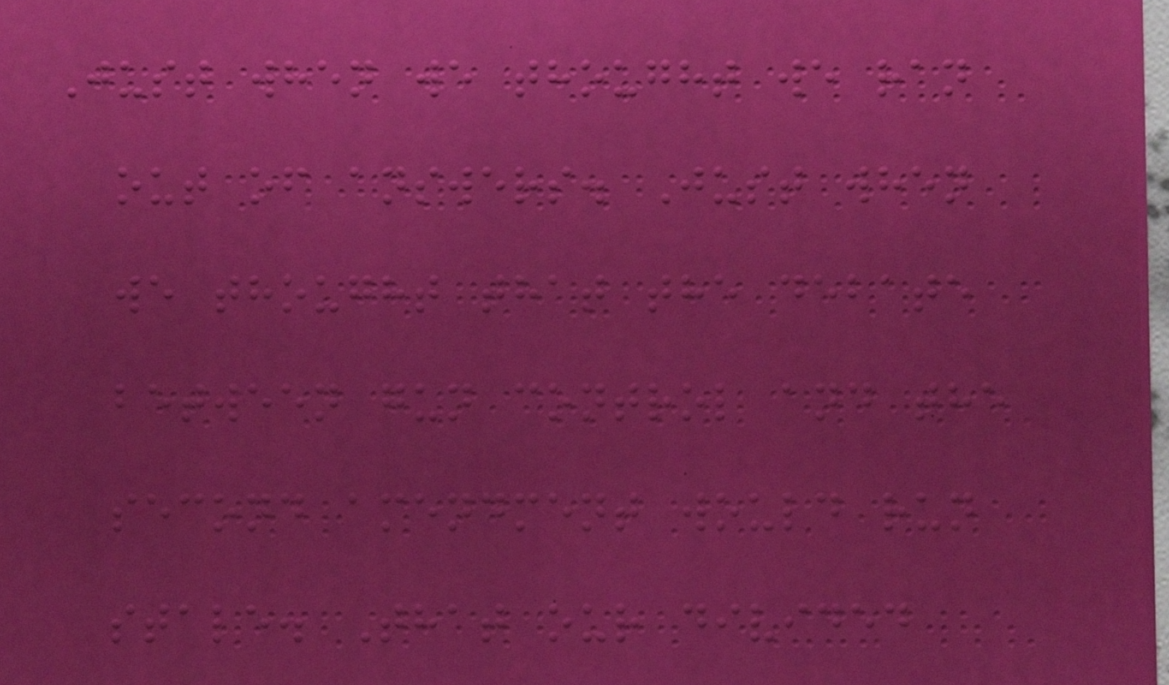Just when we thought we ran
out of answers. Just when
we thought that the debate
between gun control and the
second amendment would run
stale. That our divided
